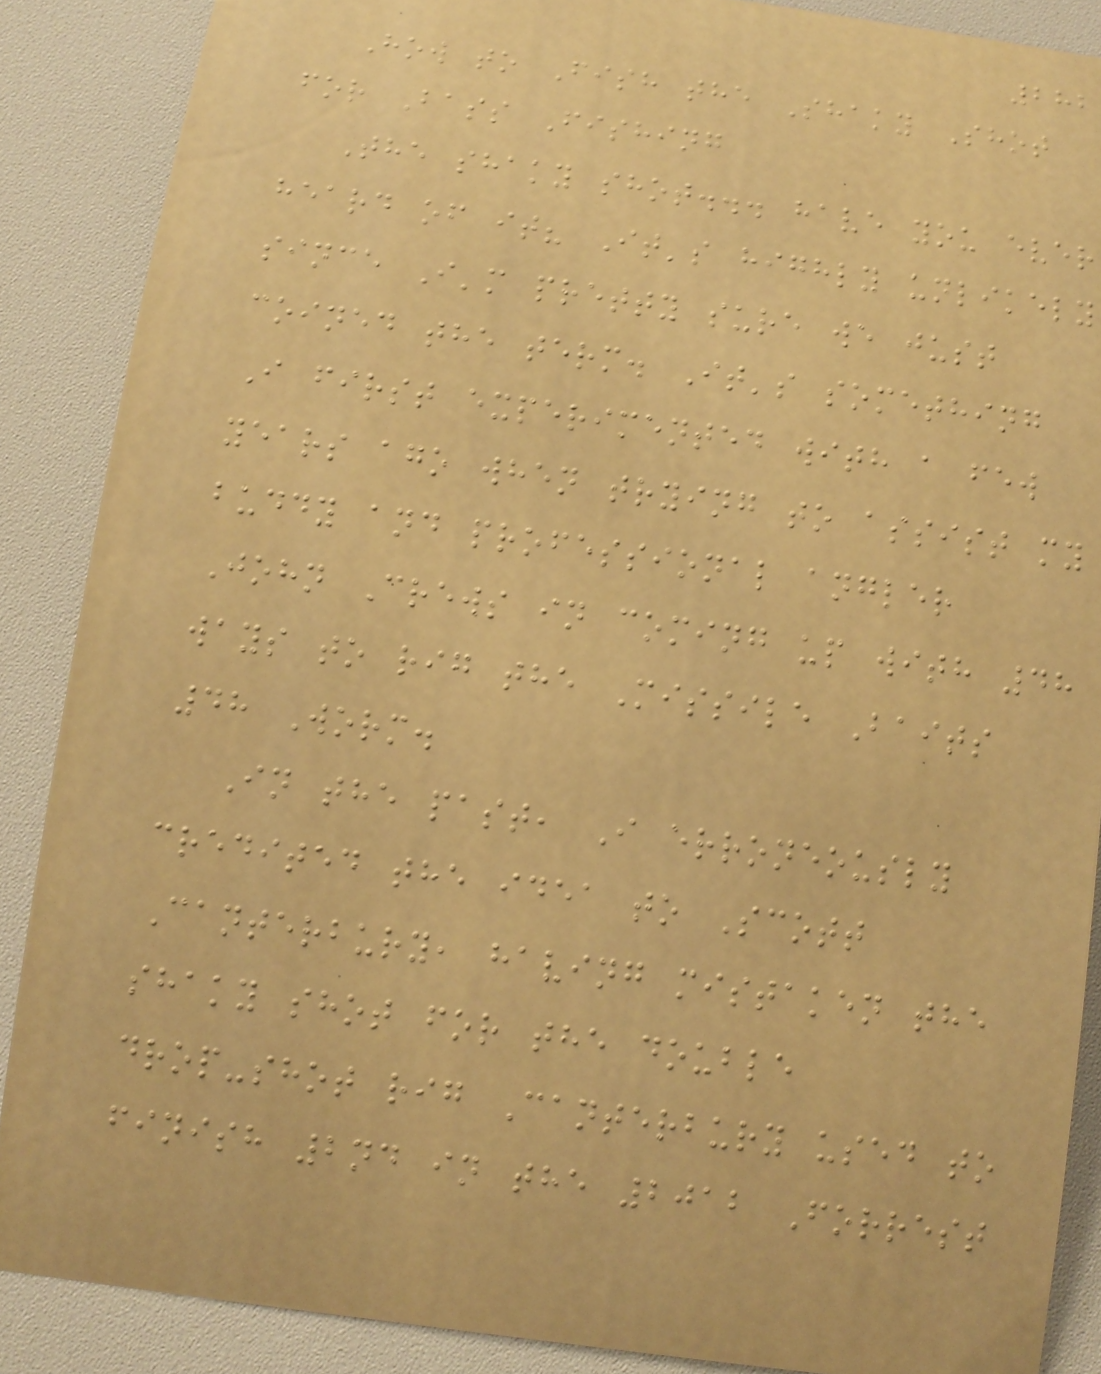282
How to Fish the Shaky Shot
for Bass Fishing
The shaky shot... have you ever
heard of it? It's highly unlikely
since I'm pretty sure we just
coined the term. It's something
I first experimented with a few
years ago when trying to assist my
buddy and professional angler
John Crews in coming up with 48
ways to rig the Missile Baits
48 Worm.
In the past, I erroneously
credited the idea to Scott
Canterbury, having mistaken the
shaky shot for the double
drop-shot rig Canterbury used to
finish 2nd in the 2012 Forrest
